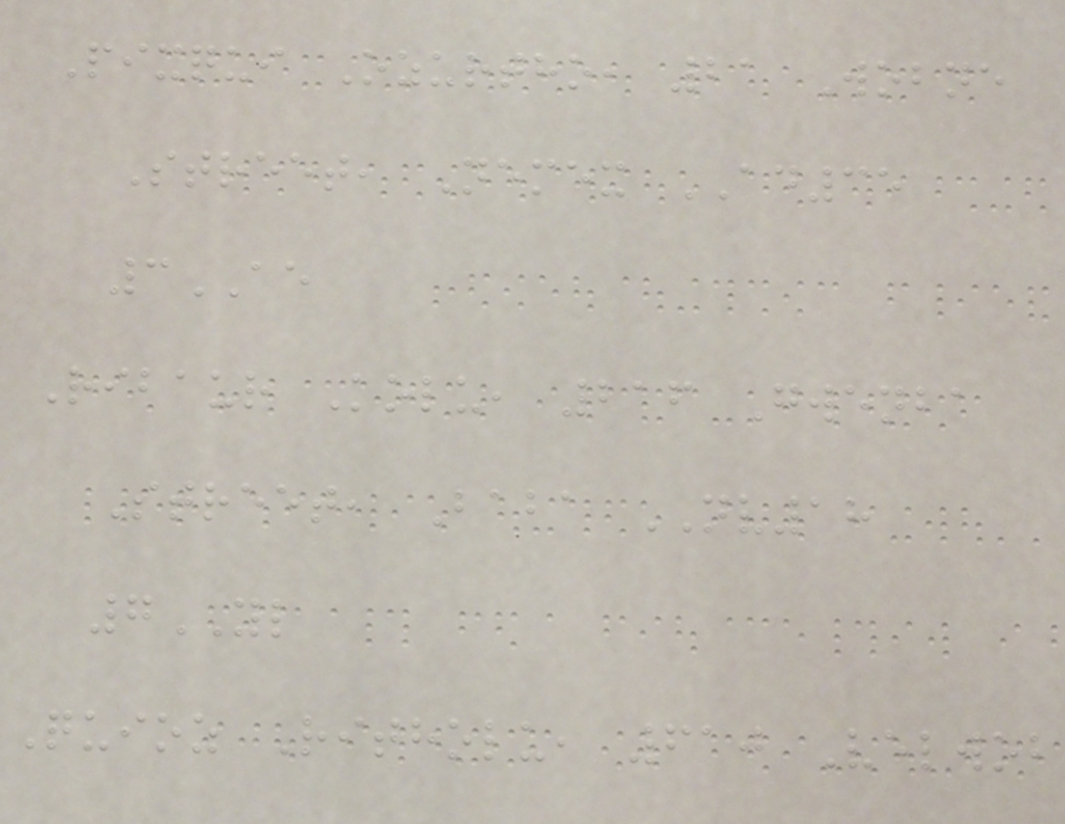Pixqui Ozurtho, 21 Wobne
Street, Nemex AD35
3AE
Ribaur Kolu, 216 Gwenba
Street, Baba NV18
7YL
Quioz Ritholu, 610 Velwob
